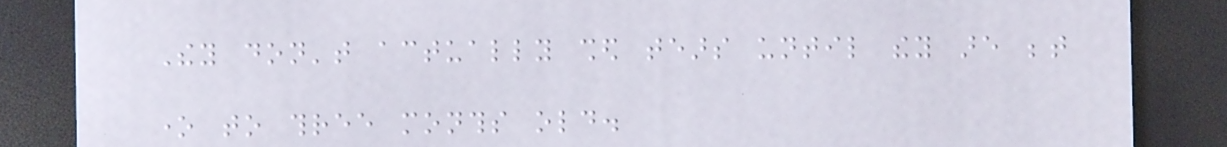They don't actually shed tears until they are between
one to three months old.
